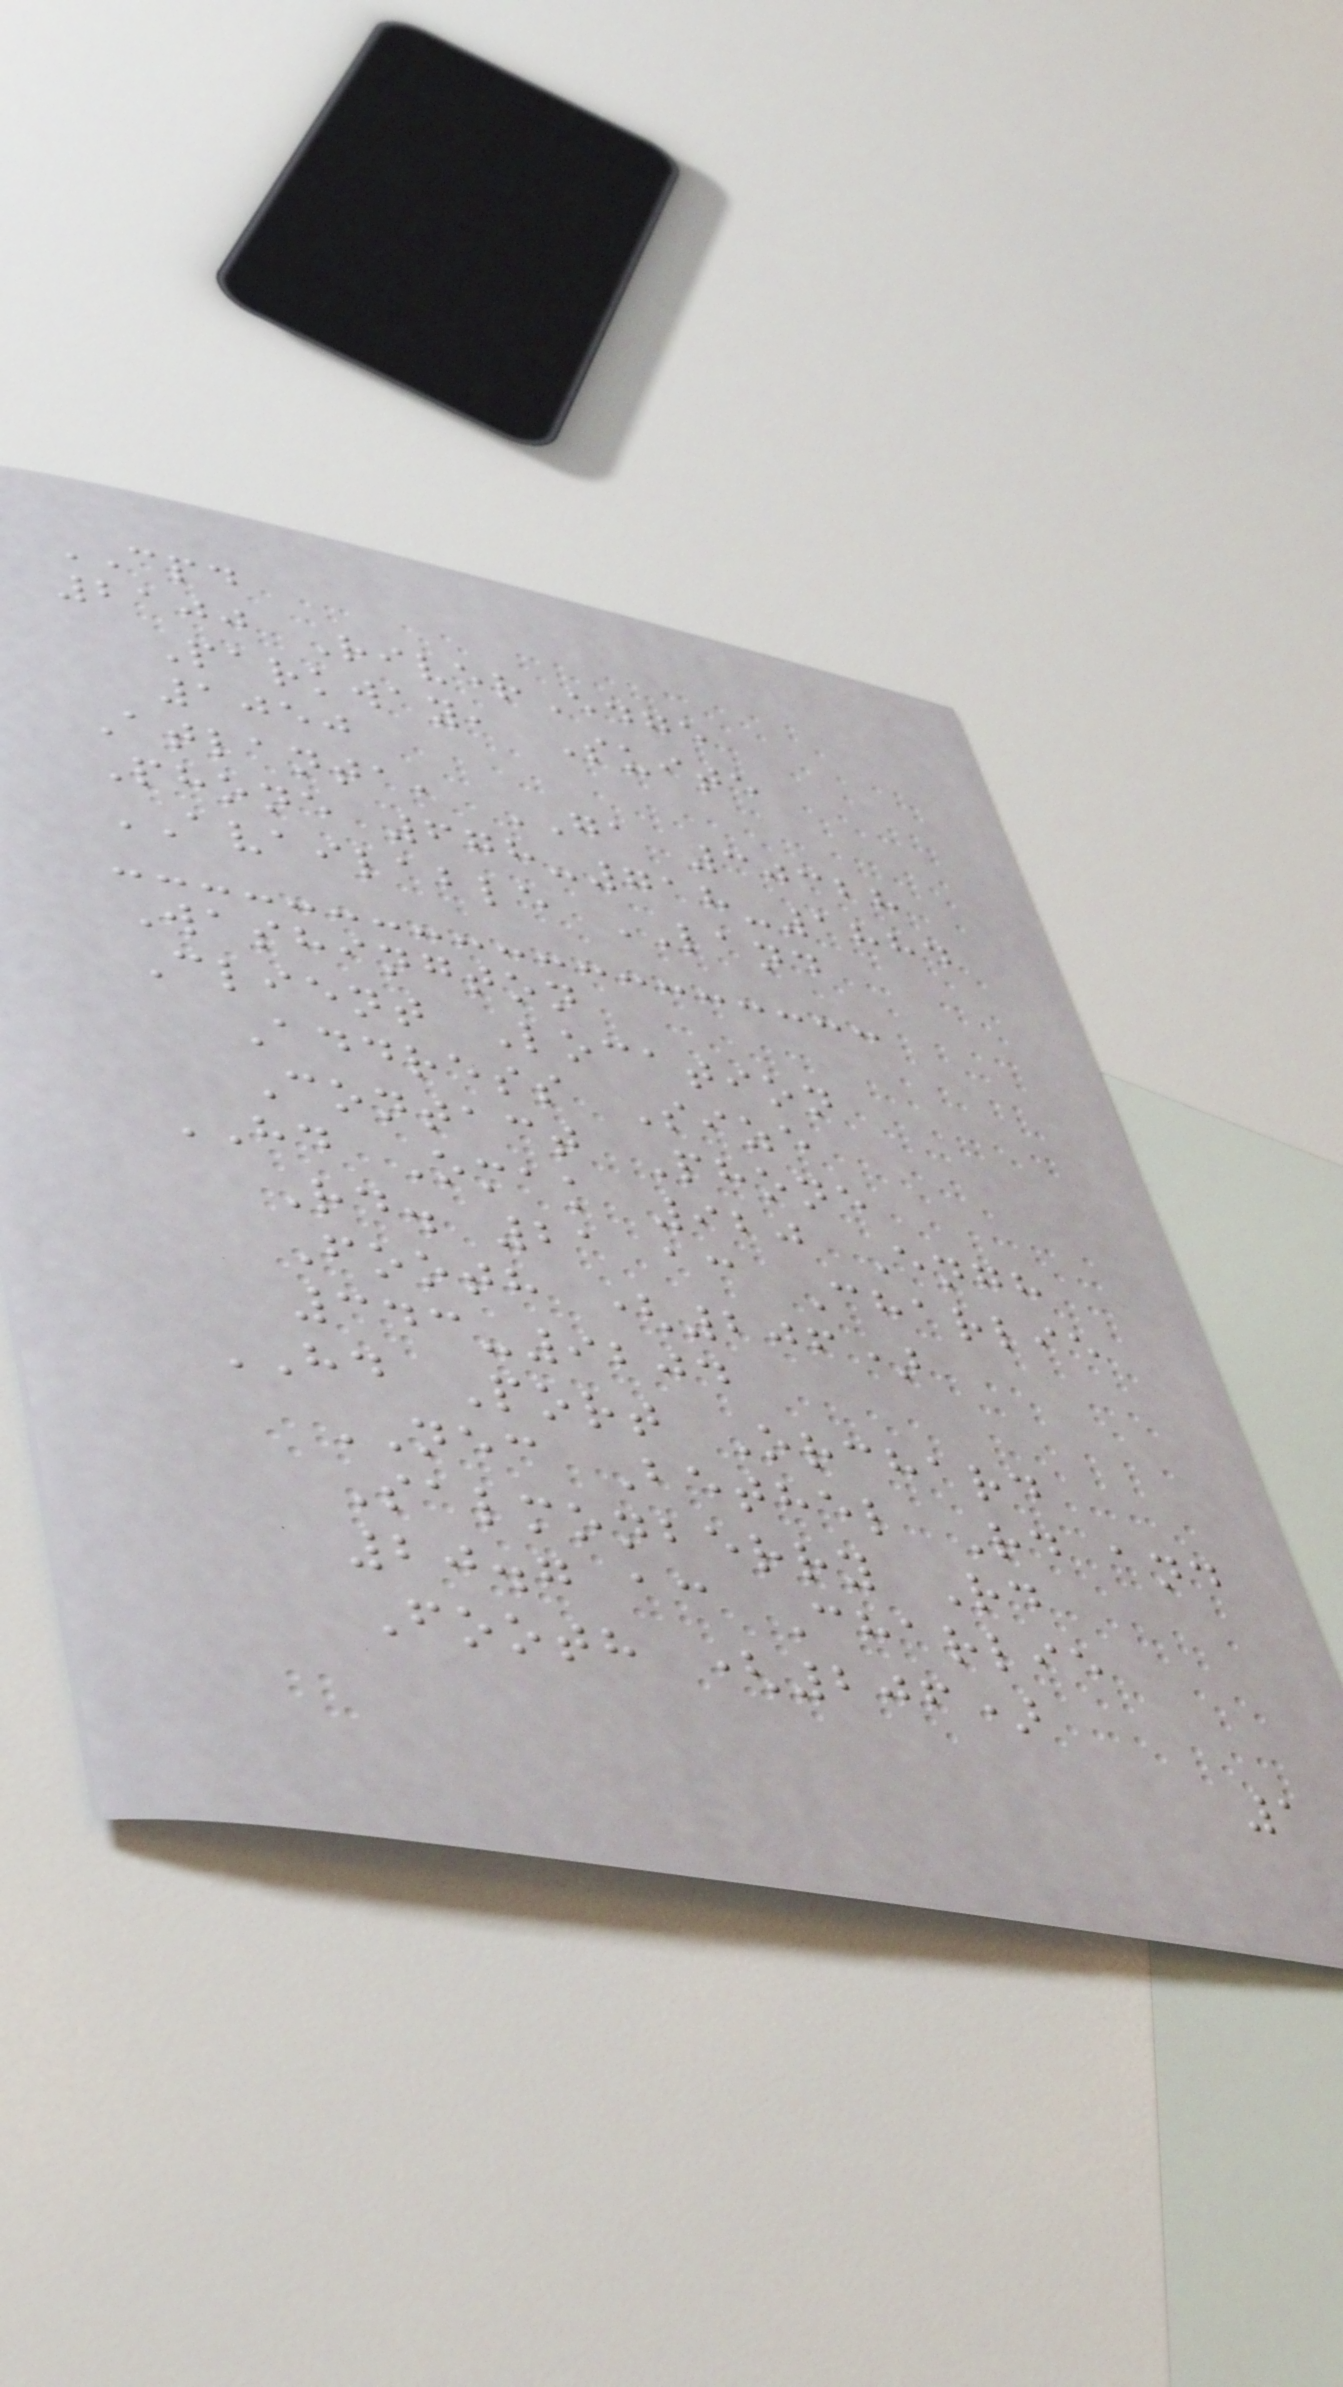CPD
2100 RiverEdge
Parkway, Suite
1050
Atlanta, GA 30328
Phone 678-718-1884
AVAILABLE LAND
Washington
Client Location
Address Size
Contact Phone
HD Omak 920 Engh
Rd. 21 ac Charlie
Footh (206)
343-9204
HD Port Orchard
NEC Bethel Rd and
Salmonberry Rd
20.7 ac Charlie
Footh (206)
1
